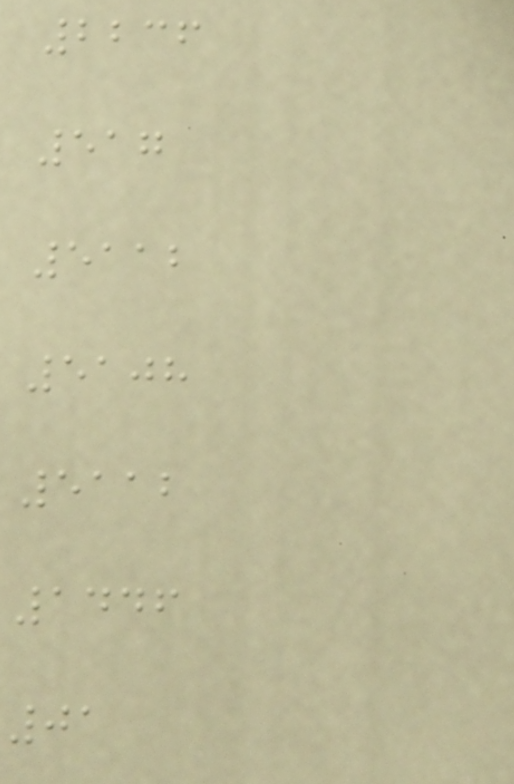2236
517
5112
5108
5112
1446
01
